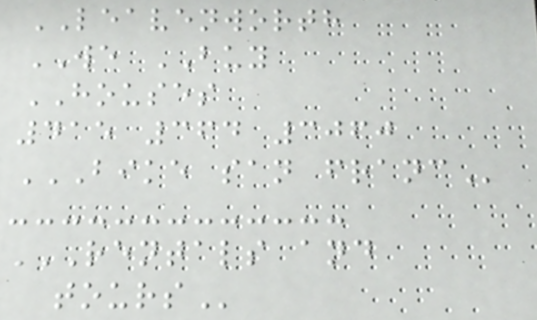LEAVENWORTH
WE BUY
HOUSES
415 364 3060
BIKE SAN FRANC
RENTALS AND
TOURS
